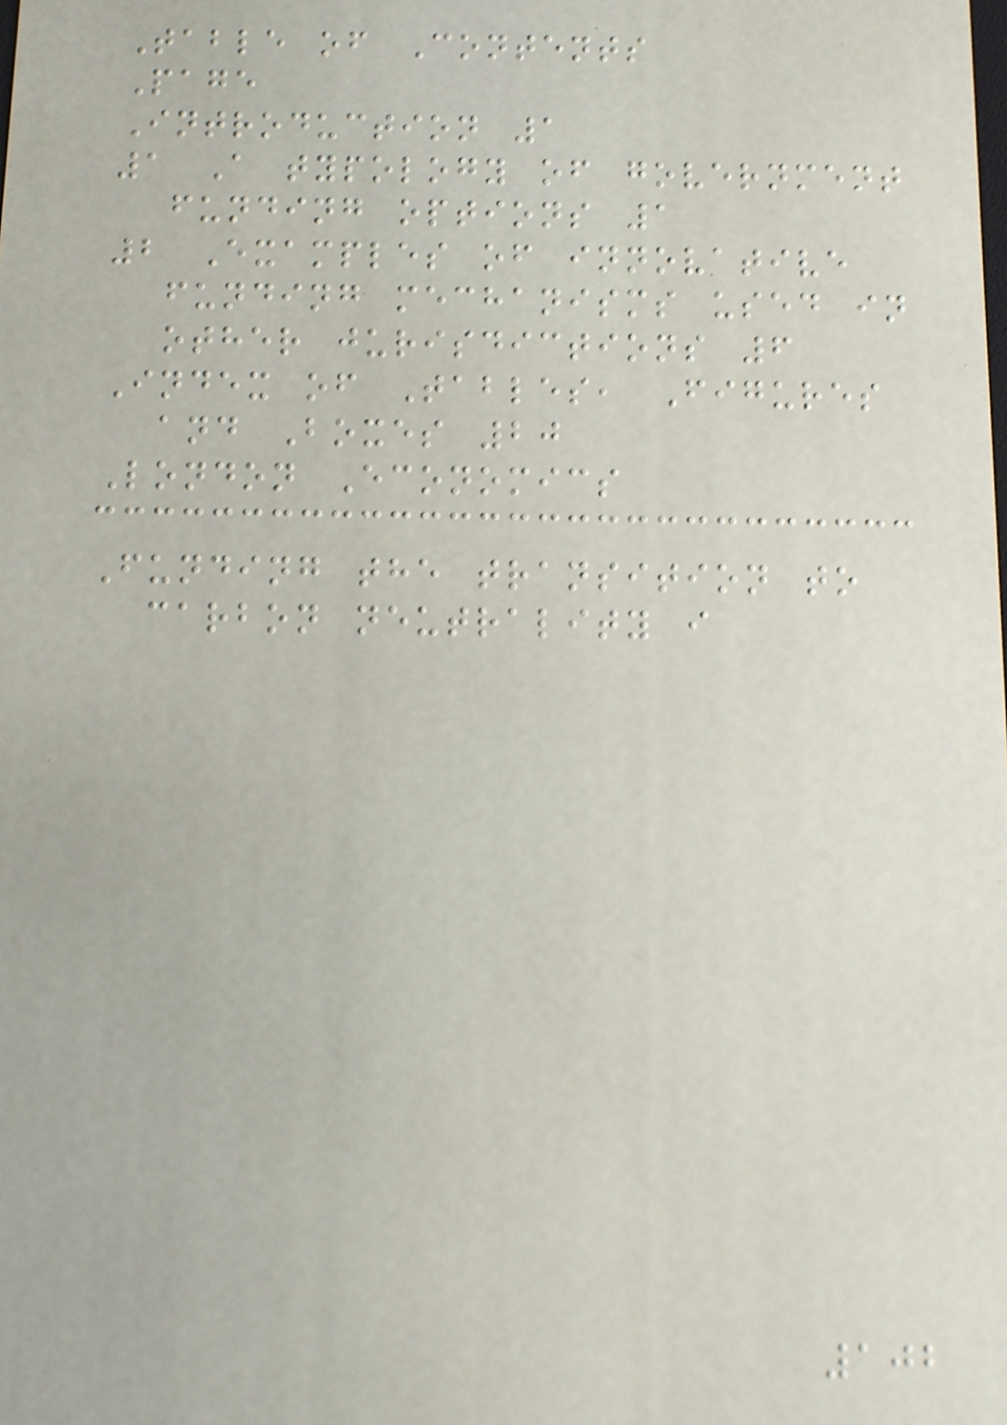Table of Contents
Page
Introduction 1
1 A typology of government
funding options 1
2 Examples of innovative
funding mechanisms used in
other jurisdictions 6
Index of Tables, Figures
and Boxes 20
London Economics
Funding the transition to
carbon neutrality i
102
